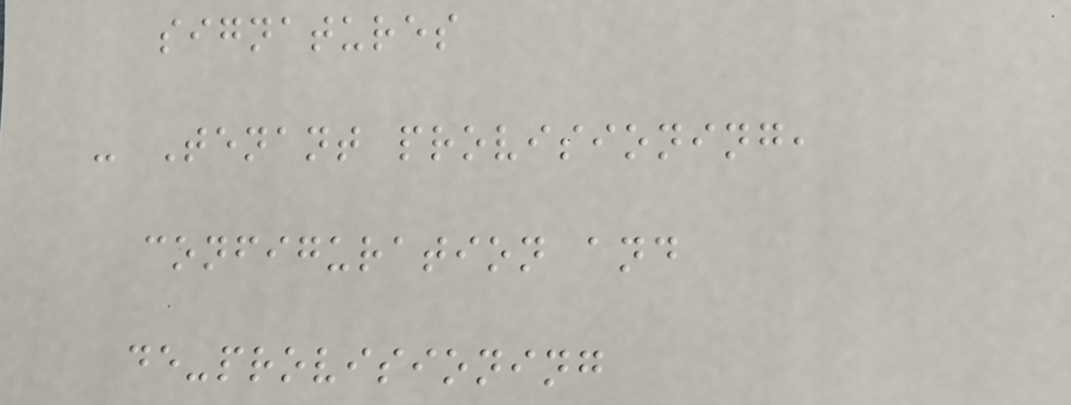signatures
- Tenant provisioning,
configuration and
de-provisioning
